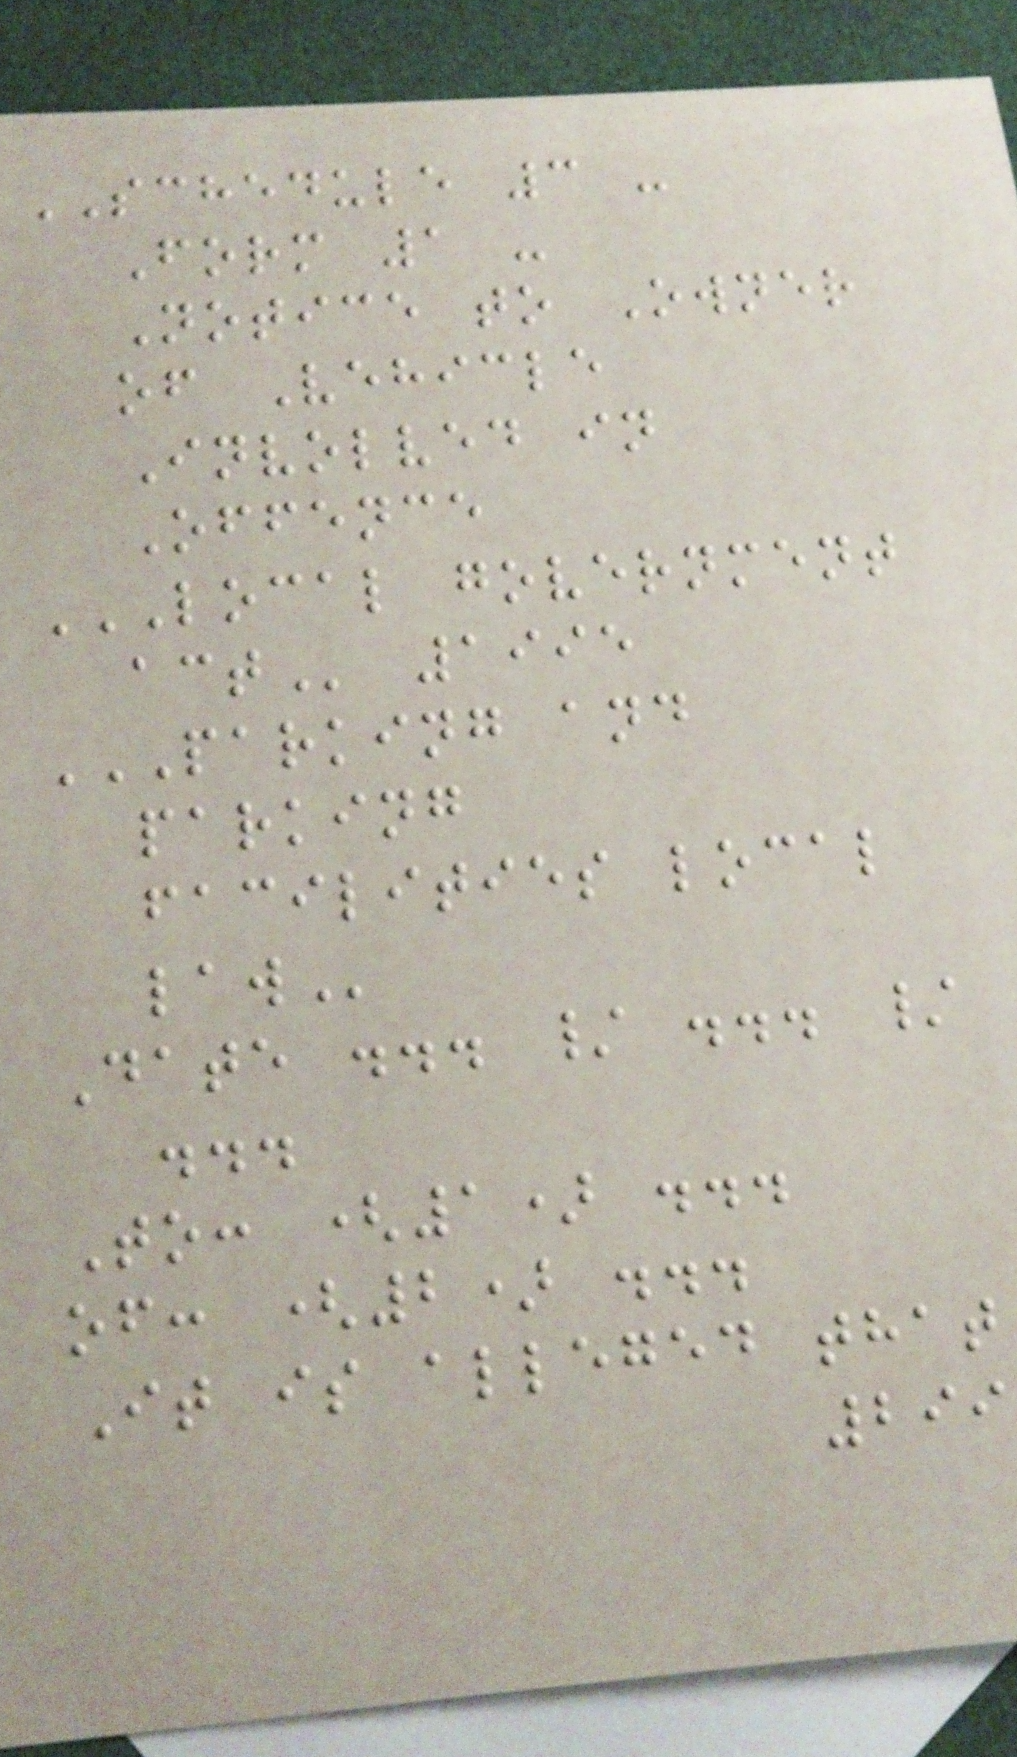SCHEDULE 3 -
Form 1 -
Notice to Owner
of Vehicle
Involved in
Offence
LOCAL GOVERNMENT
ACT 1995
PARKING AND
PARKING
FACILITIES LOCAL
LAW
Date ... / ... /
...
To: (1) ...
of: (2) ...
It is alleged that
299
